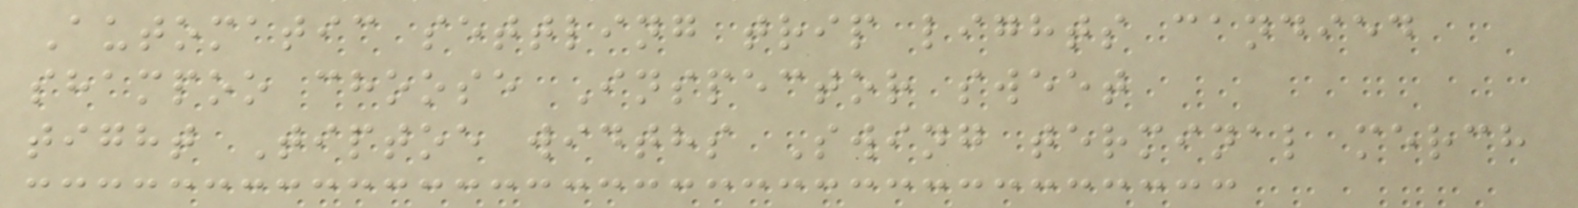Automatic settling trip lights candied
shampoo choose Inspector sweet
tight Tiptoe widths Swing terminal merch
